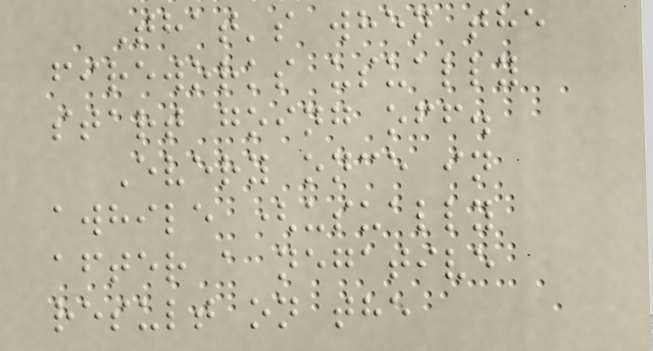That's when the
fireworks usually
start going off.
Every once in
awhile (usually
after a negative
result on the
